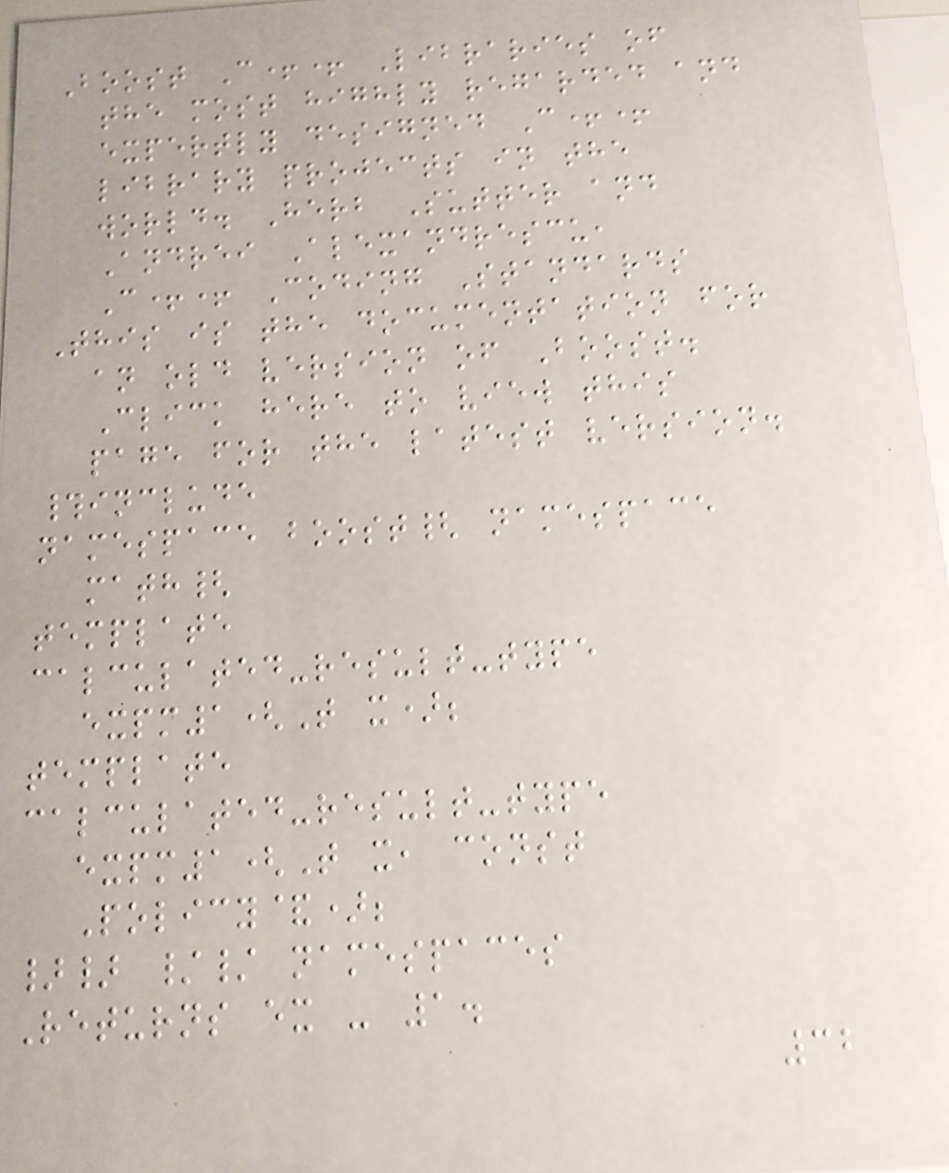Boost C++ Libraries of
the most highly regarded and
expertly designed C++
library projects in the
world. Herb Sutter and
Andrei Alexandrescu,
C++ Coding Standards
This is the documentation for
an old version of Boost.
Click here to view this
page for the latest version.
#include
namespace boost{ namespace
math{
template
calculated-result-type
expm1(T x);
template
calculated-result-type
expm1(T x, const
Policy&);
}} // namespaces
Returns ex - 1.
32
